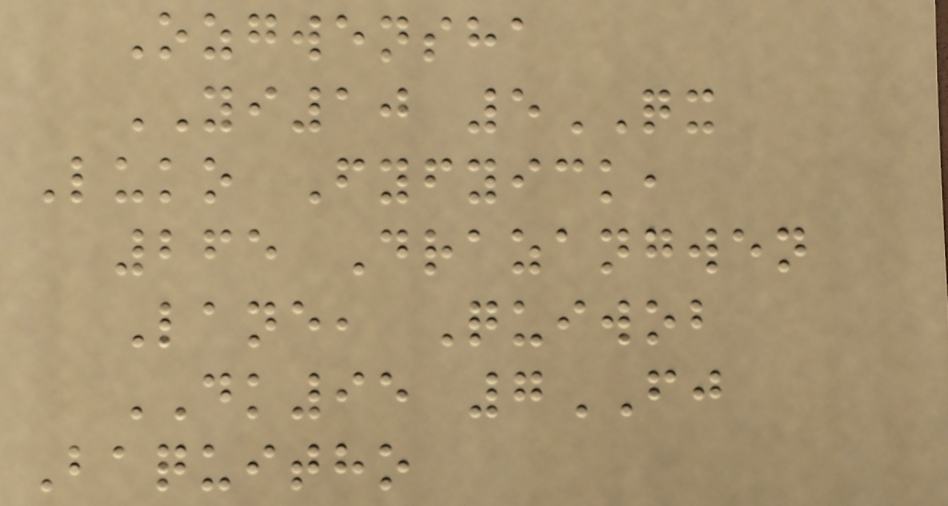Ozgwensha
YI10 5QX
Luko Fyfyick,
265 Drazangwen
Lane, Quiwob
DK95 7FJ
Baquitho
